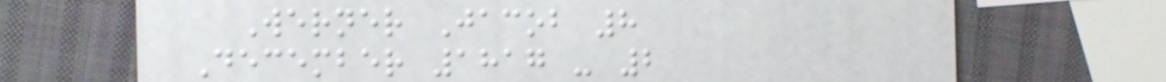Werner Jacob 8
December 1817 - 2
